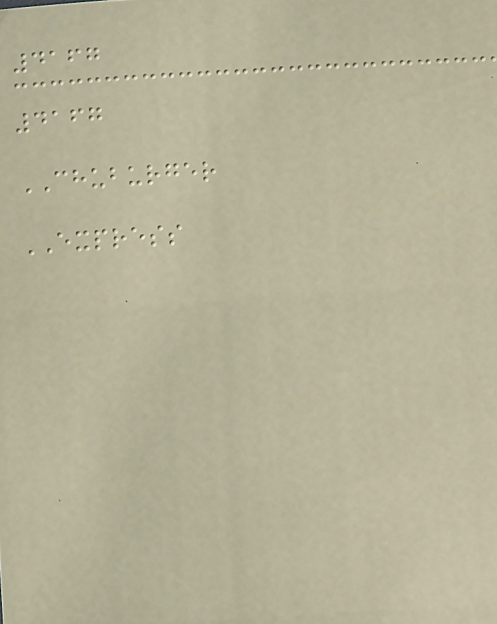4167
4167
CHUBURGER
EXPRESS
